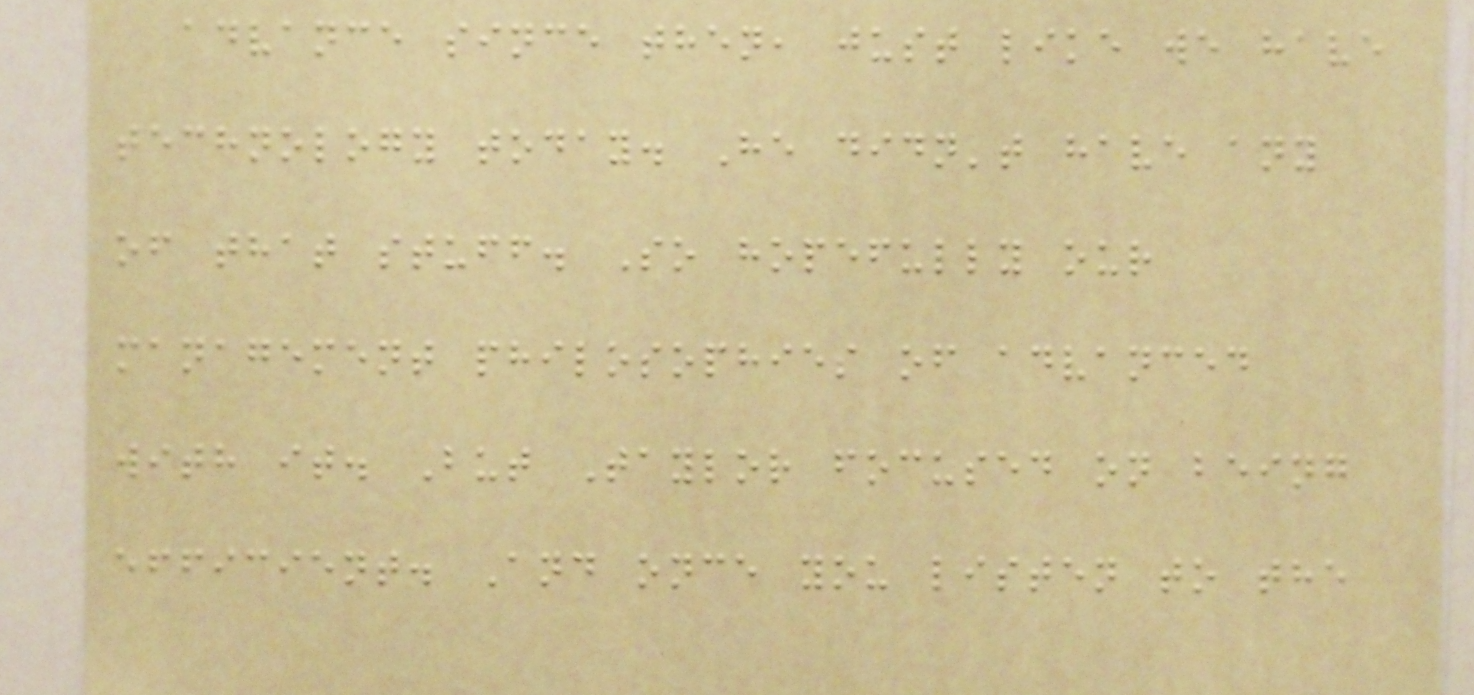advance since then, just like we have
technology today. He didn't have any
of that stuff. So hopefully our
management philosophies of advanced
with it. But Taylor focused on being
efficient. And once you listen to the
